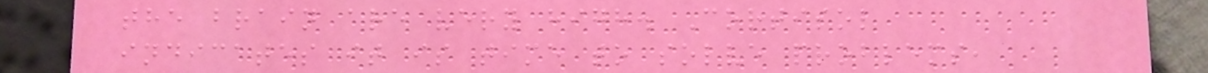the brain are very high. Cortisol
indicates it is time to solve problems,
